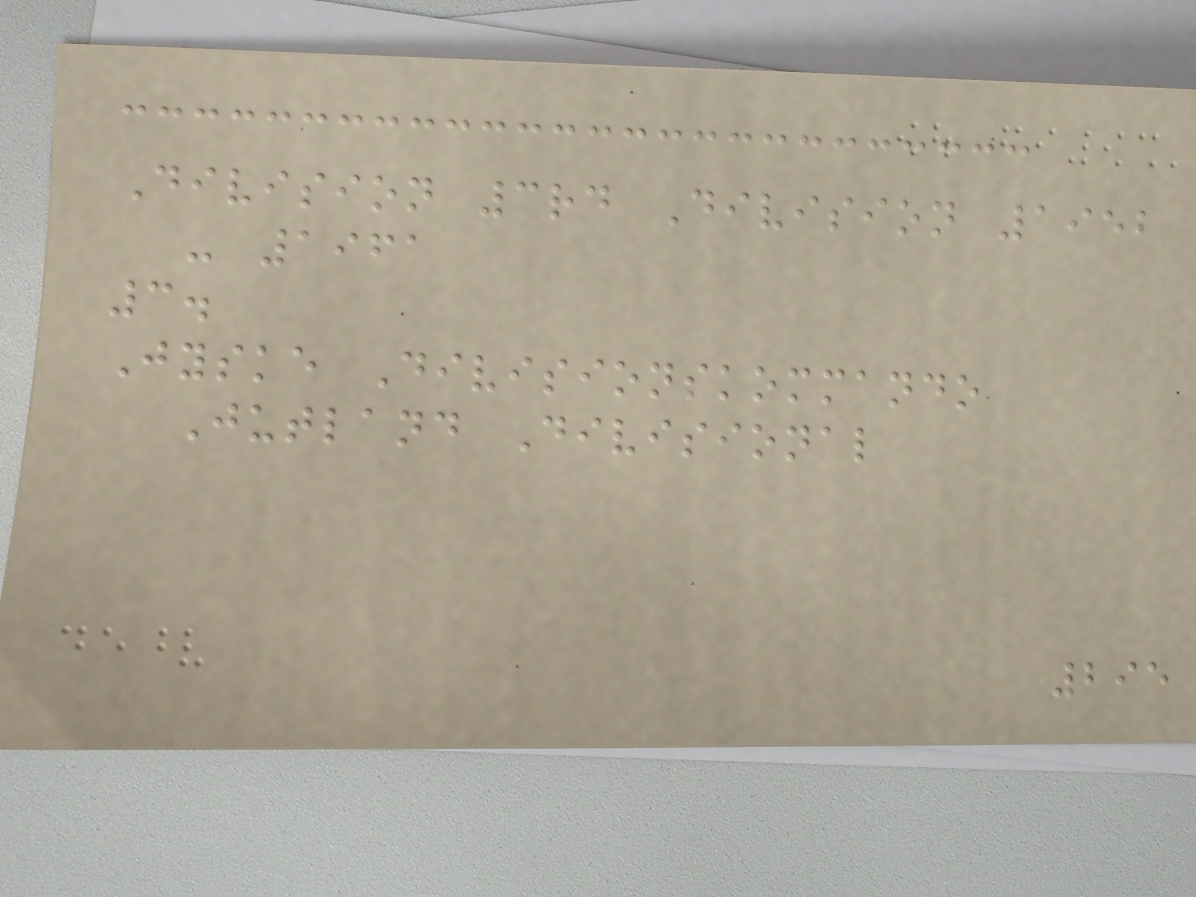Division 3rd Division 1952
- 1961
3.
Jyske Divisionskommando
Jutland Divisional
295
